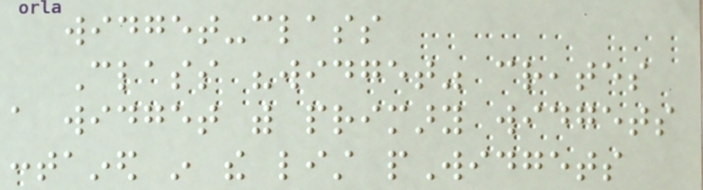widget-class
Class "widget" creates
a widget with primary widgets
contained in the list pWidgets
